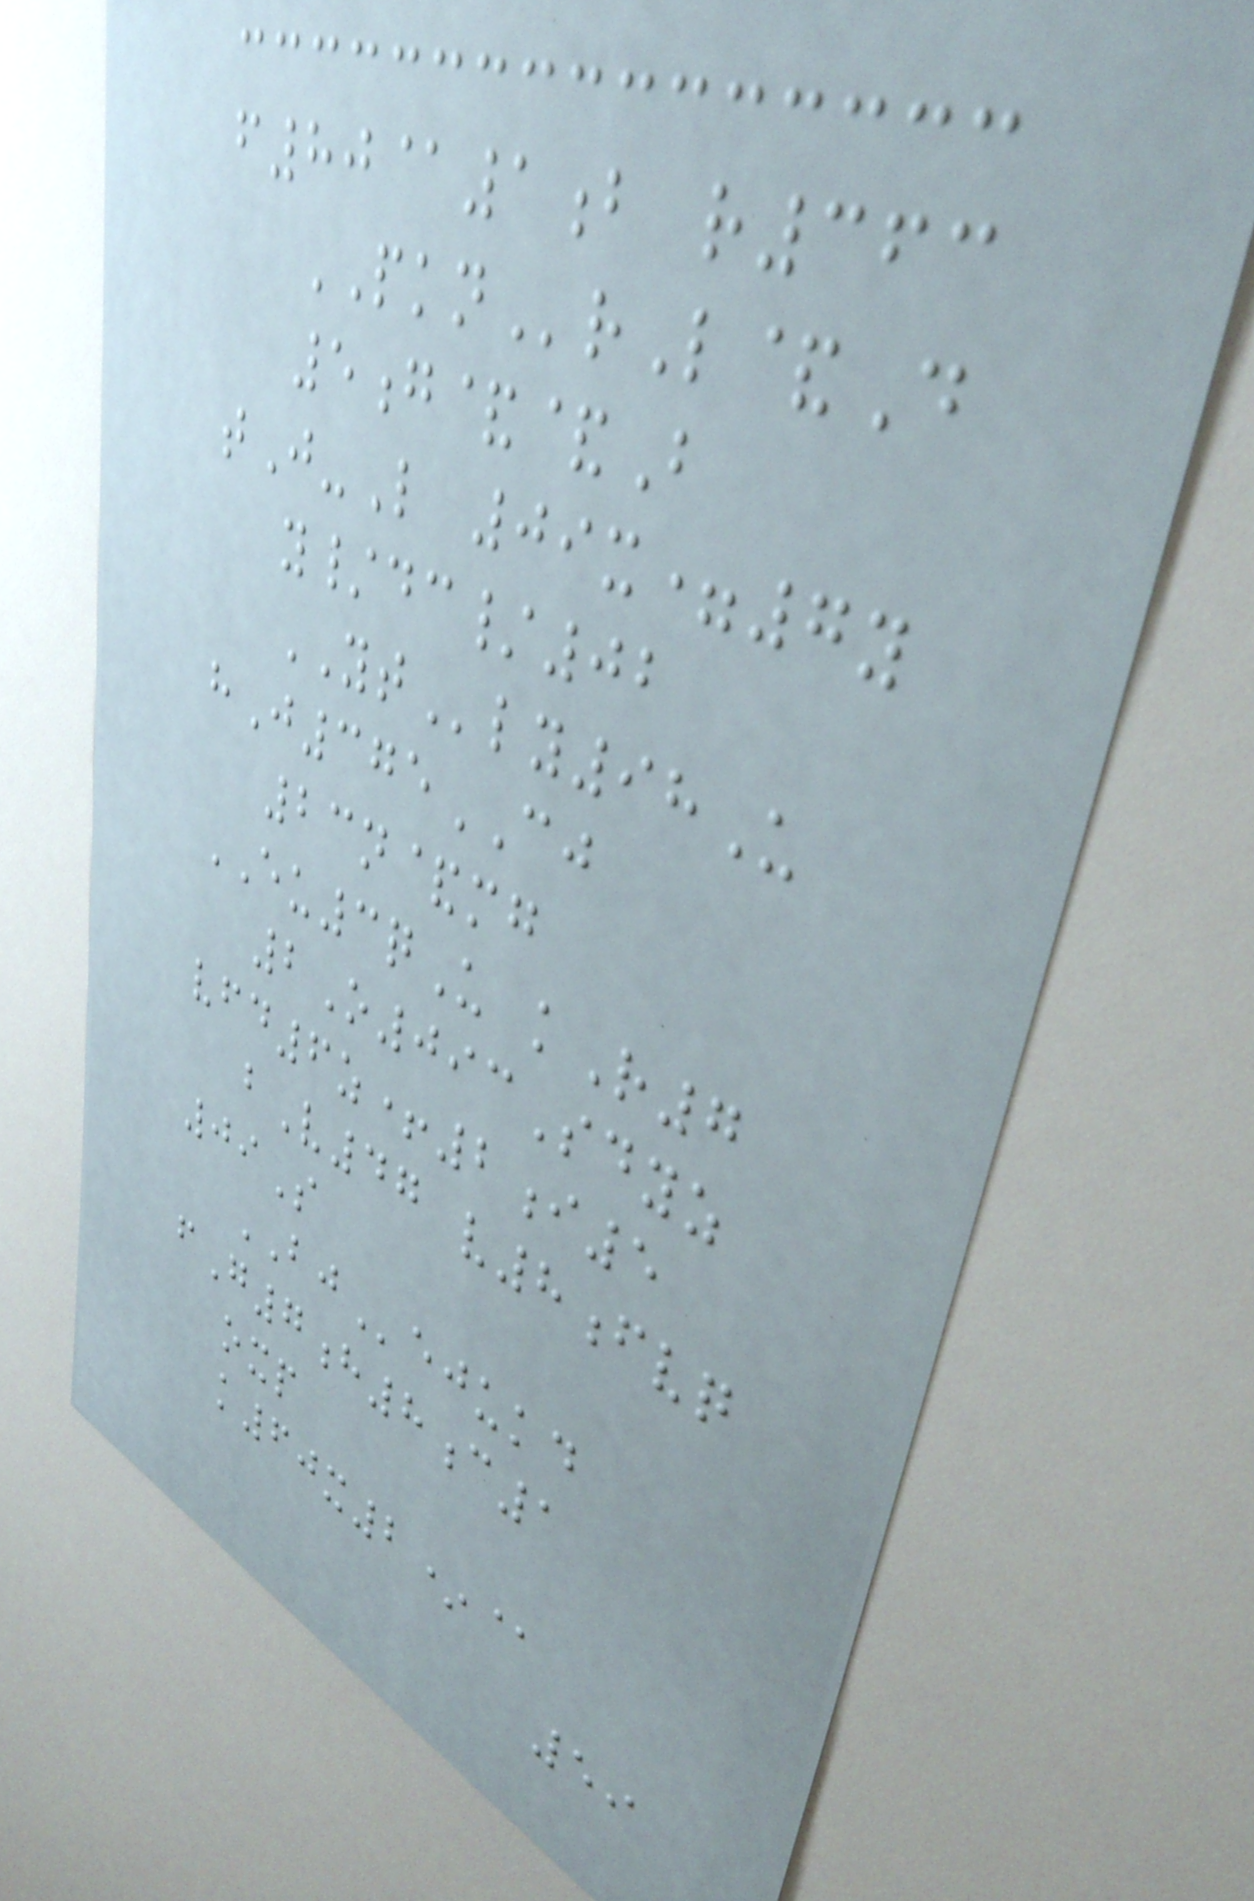f80@1b r363
PKNrL&D
5g&&B
tJ-L 09x=7y
y/dc/02
YTly98U
hJ375CJ
23n&mg
EU3qU kR7
2O093Sdyz
vfd6z+2i5
bV47 v8fvq
09S
BJejukd
fG7h8c1
oxp
k60x2*@
59
